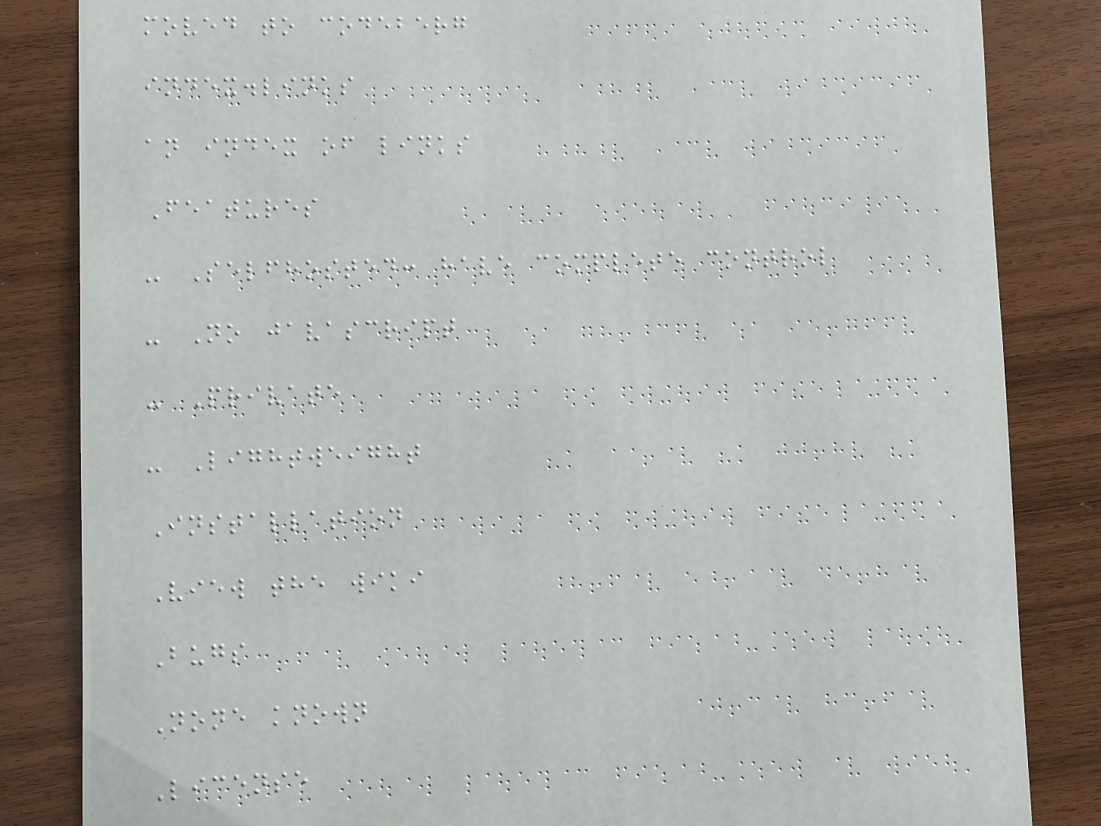moved to codeberg
index.links
an index of links
Features
- Selfhosted: have complete control
- No javascript
- Private
- Lightweight
Installation
View the wiki
Bugs
None known
License
